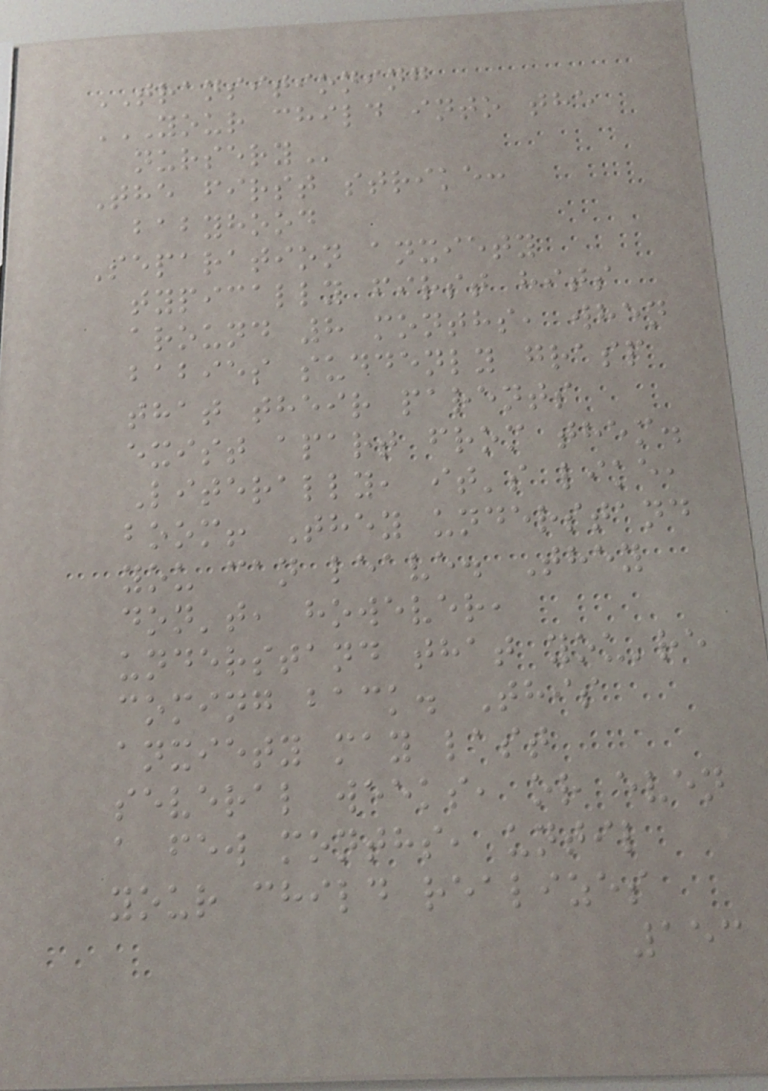TRANSITIONING
YOUR CHILD INTO THE
NURSERY
The first strike:
babyhood
Separation anxiety
typically first hits
around 8 months, when
babies suddenly grasp
that their parents
exist apart from them.
Literally, it's like,
boom! They understand
you can leave. They
don't, however,
understand that you're
coming back. This
anxiety may last
several weeks, or even
a few months, until
your child realizes
153
